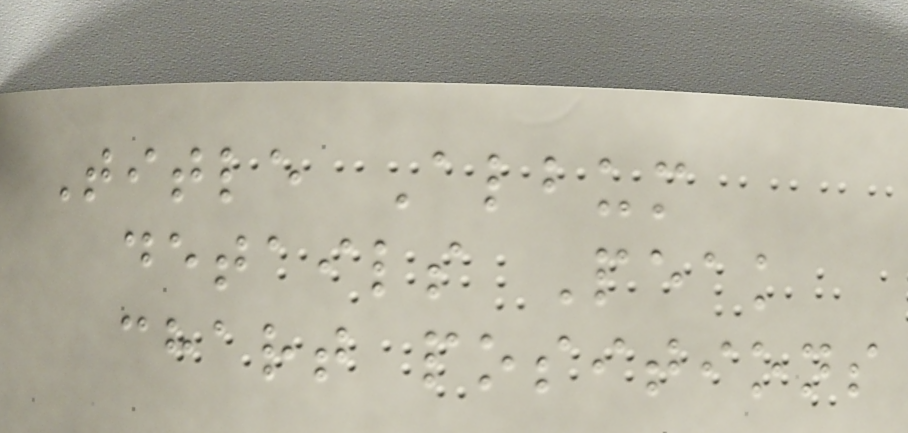Title Album
details Peak
chart positions
